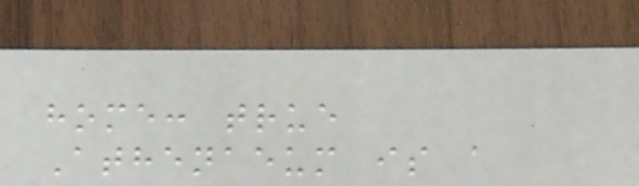home: true
Athenaeum is a
